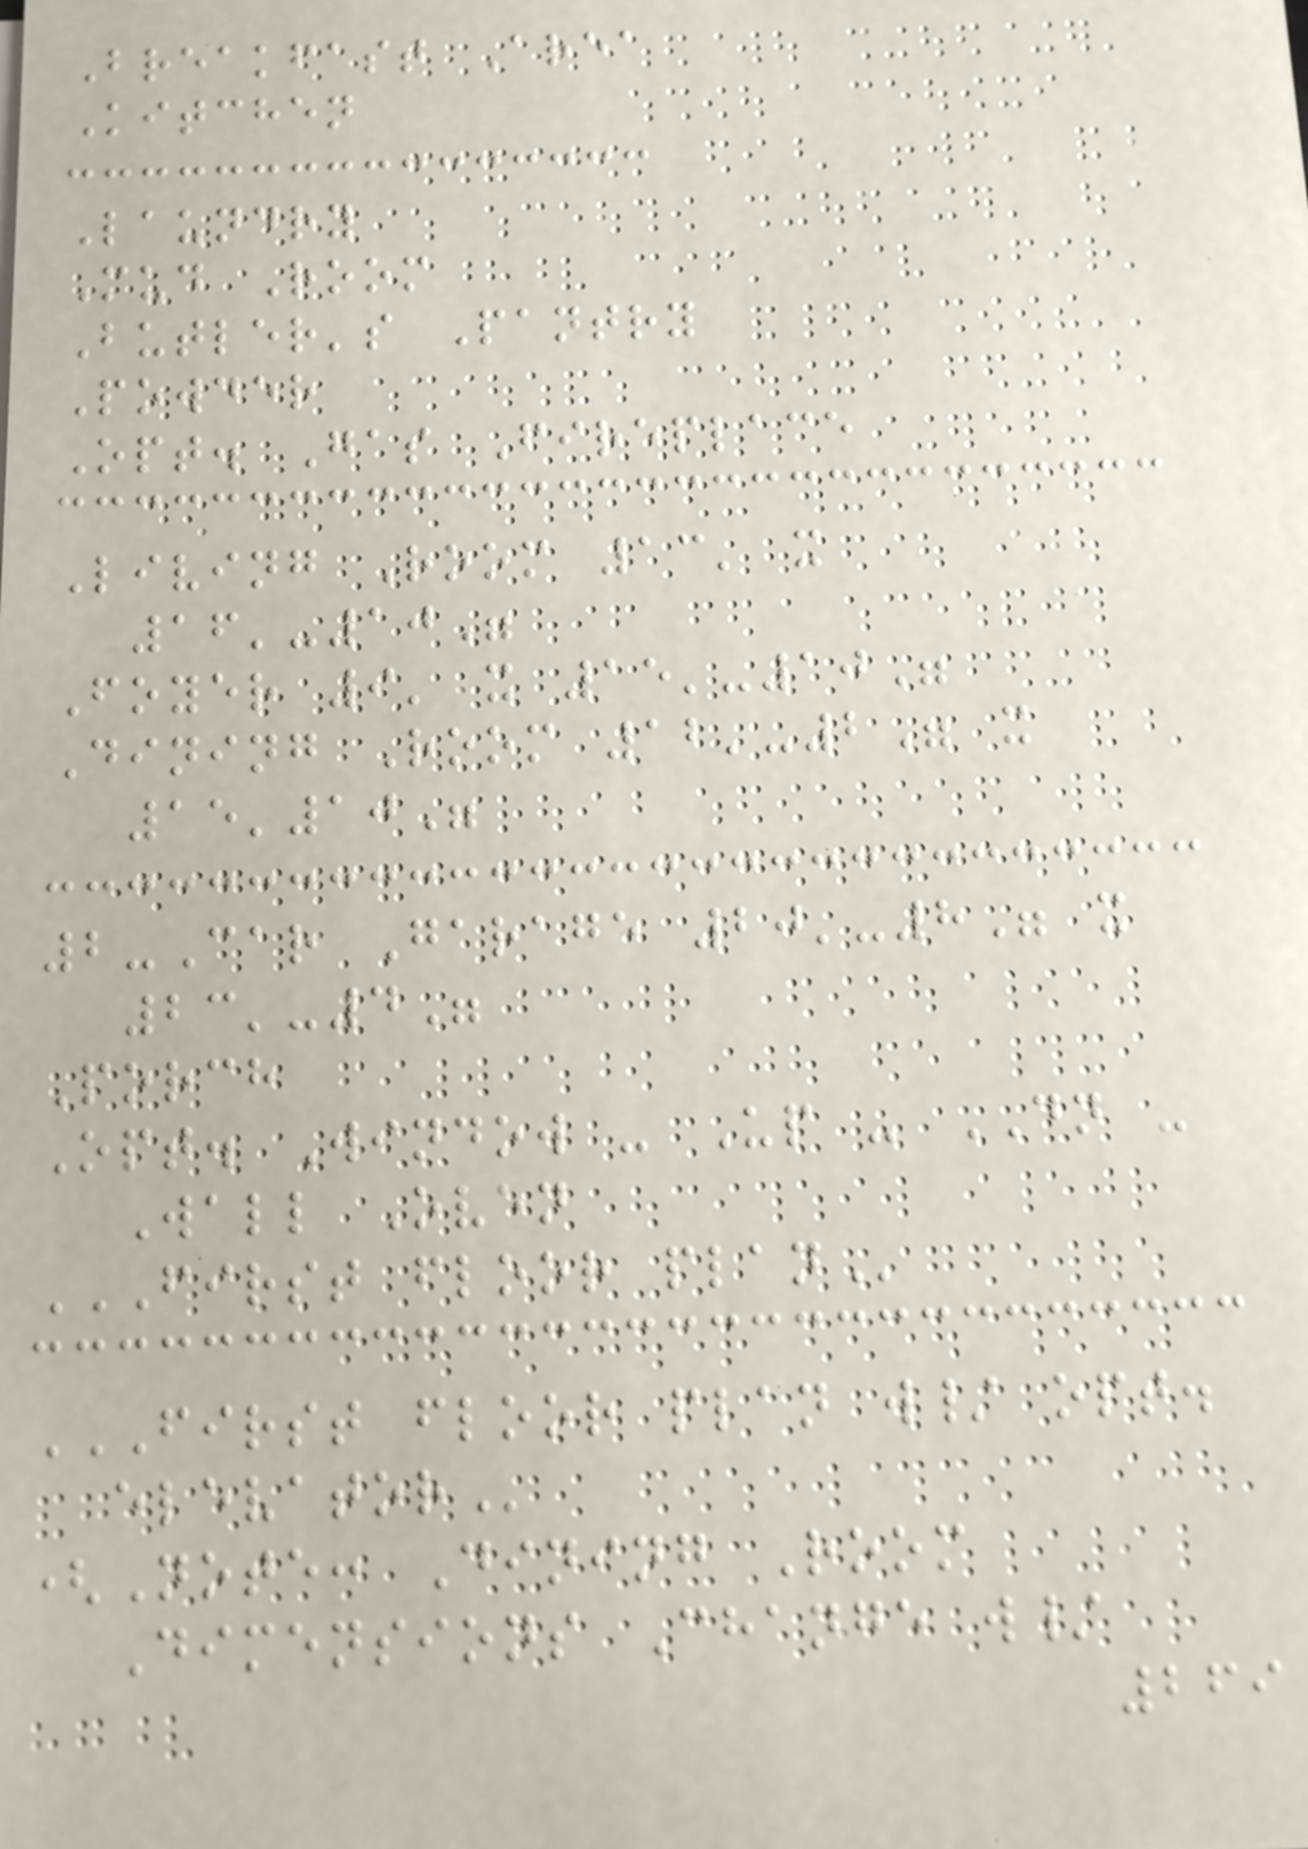Breakfast Area
Kitchen
Laundry
Mud Room
Butler's Pantry
Powder
Opt. Gas Fireplace
Living Room 13' x
16'-10"
Foyer 9' x 15'-10"
Dining Room 12'-2" x
15'10"
2-Car Garage 20'-8" x
23'-4"
Porch
Opt. Window - Up - DN -
Wall Oven
FIRST FLOOR PLAN
FIRST FLOOR PLAN W/ OPT.
ELEVATOR
(Note: Dining Room
Dimensions Change w/
269
